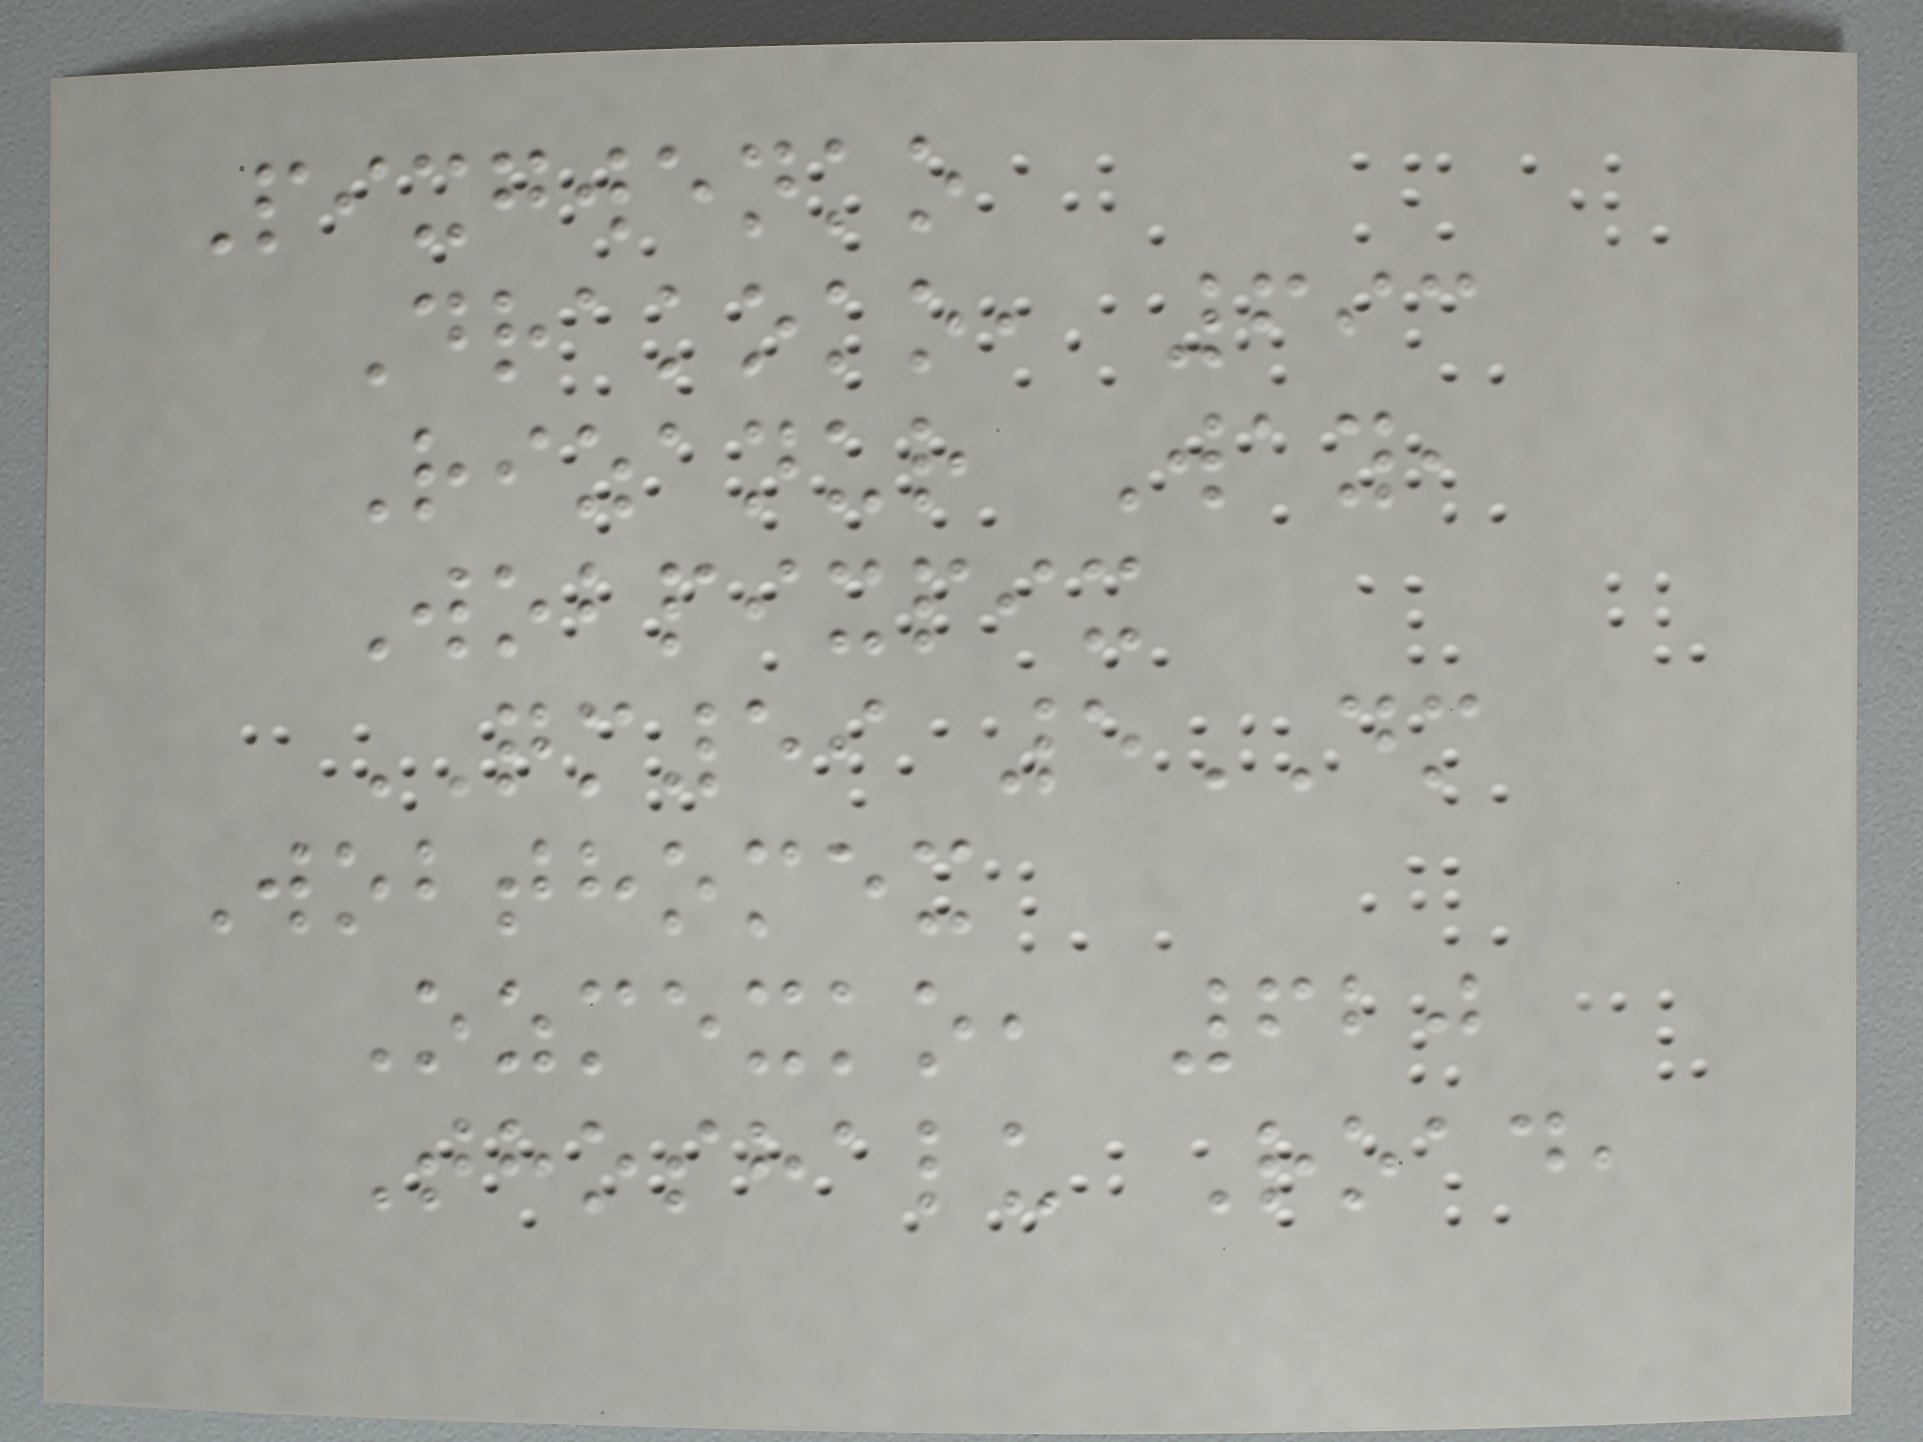Pixgwenko
Drakoko, 693
Rizanur Way,
Wobpixpix
QM59 5DM
Wobthomex
Ozmexko, 620
Thoshalu Road,
